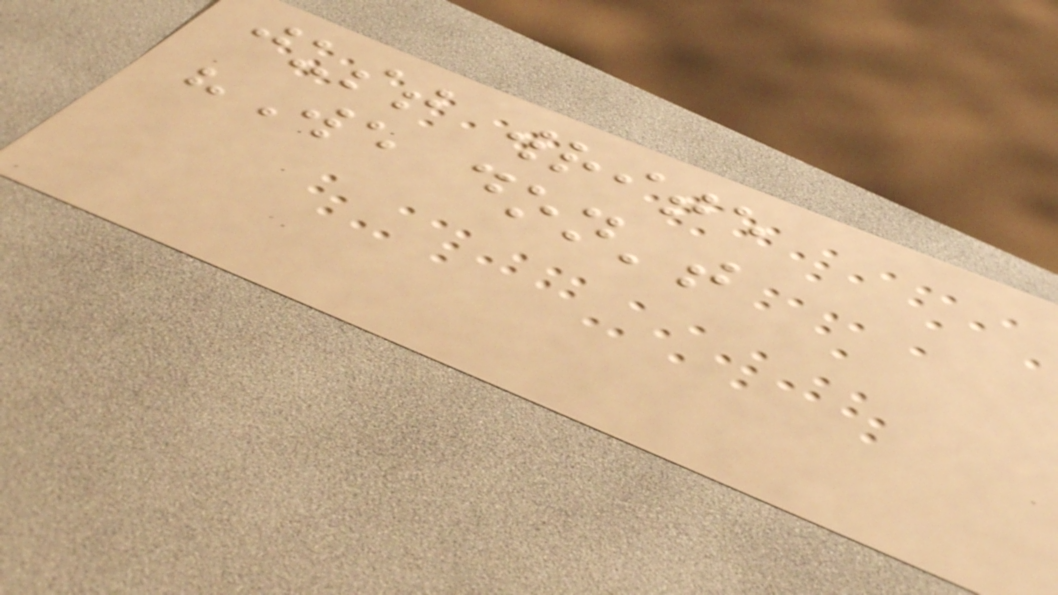just write
"We don't
